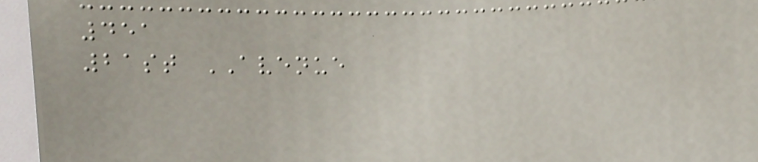451
21st AVENUE
